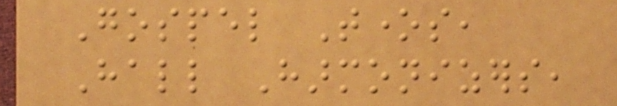Gospel Tones,
Hall Harmonizers,
